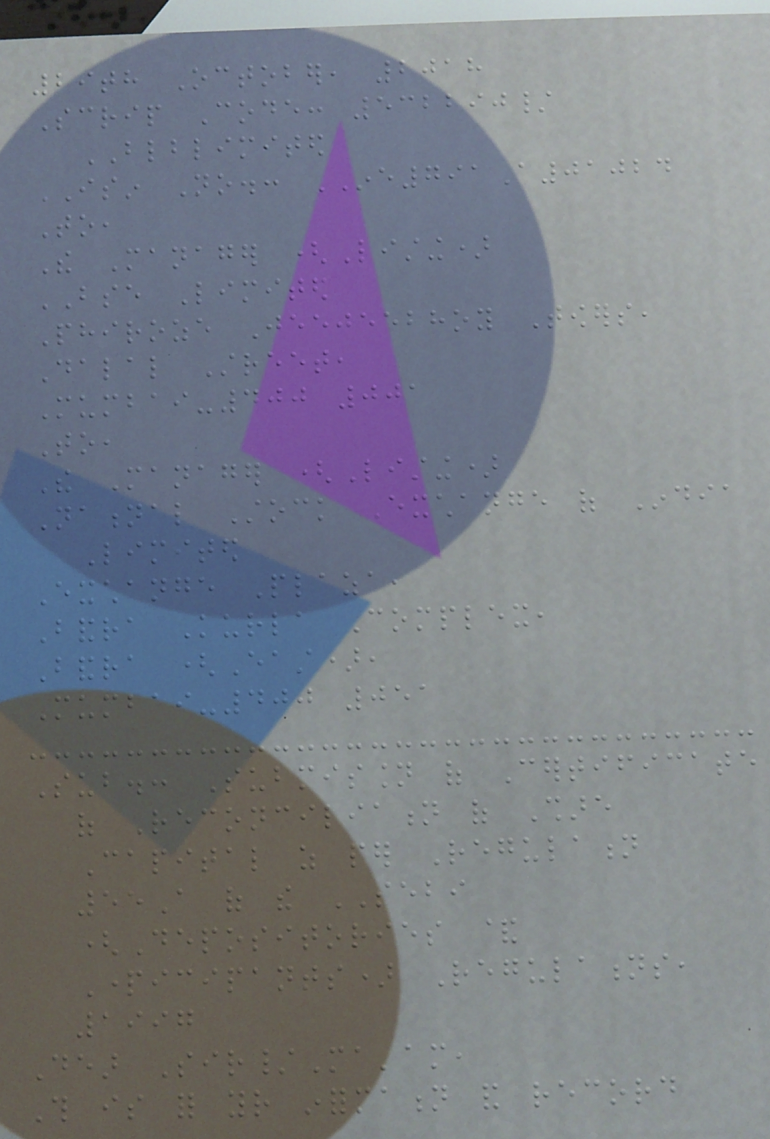29th October, 2018
Scrip Code: 532290/
BLBLIMITED
ISIN No.: INE791A01024
To,
The Manager (Listing)
BSE Limited
Phiroze Jeejeebhoy Towers,
Dalal Street,
Mumbai-400 001
To,
The Manager (Listing)
National Stock Exchange of India
Limited
Exchange Plaza,
Bandra Kurla Complex,
Bandra (East),
Mumbai-400 051
Sub.: Submission of Certificate
of Reconciliation of Share
Capital as per Regulation
55A of the SEBI
(Depositories &
Participants) Regulations,
1997
Dear Sir/Ma'am,
This is for your information and record
